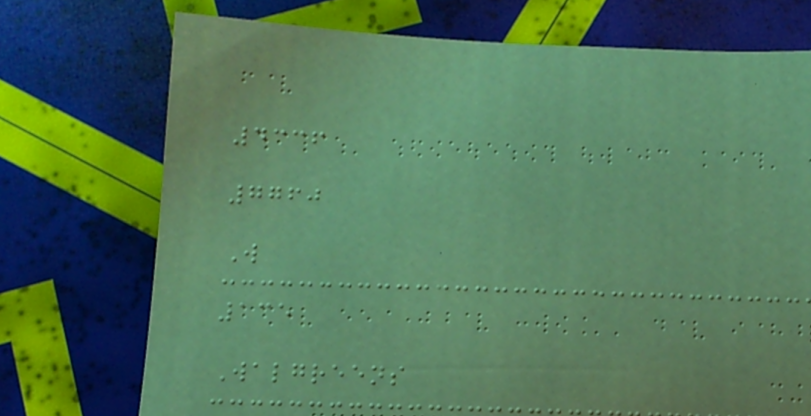4336
7760
W
135
Walgreens
